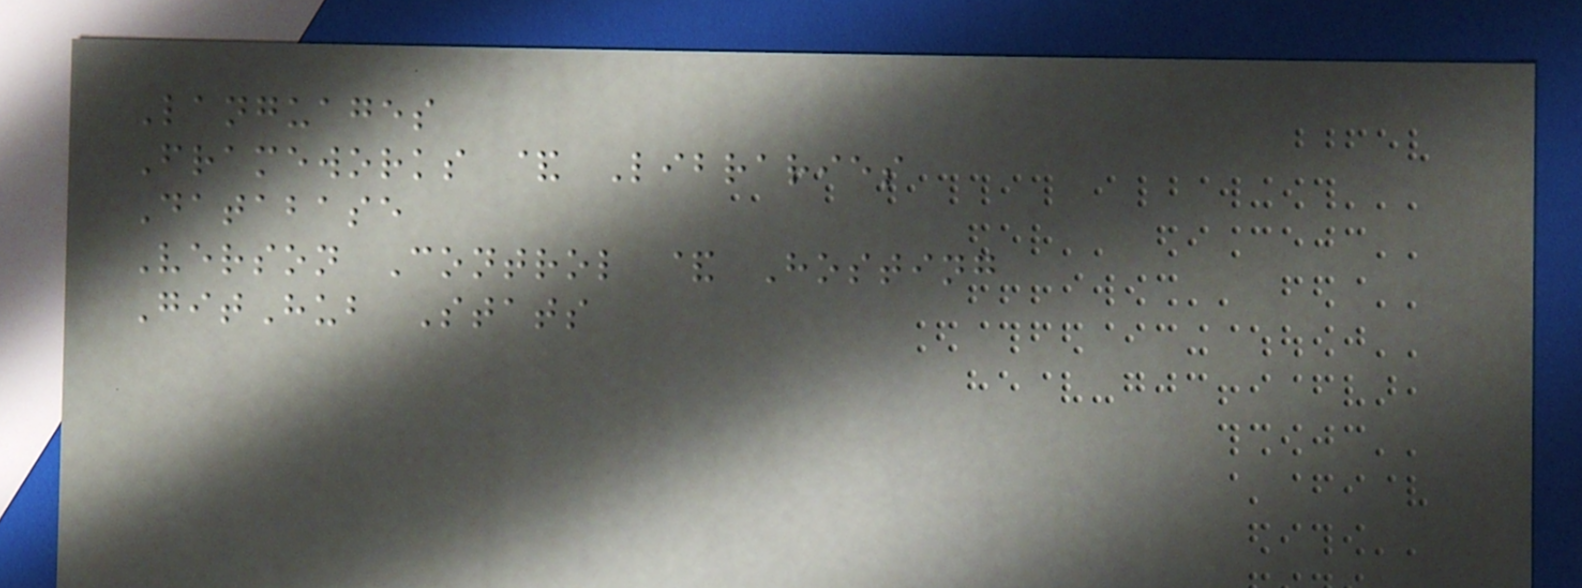Languages
Frameworks & Libraries
Database
Verson Control & Hosting
GitHub Stats
